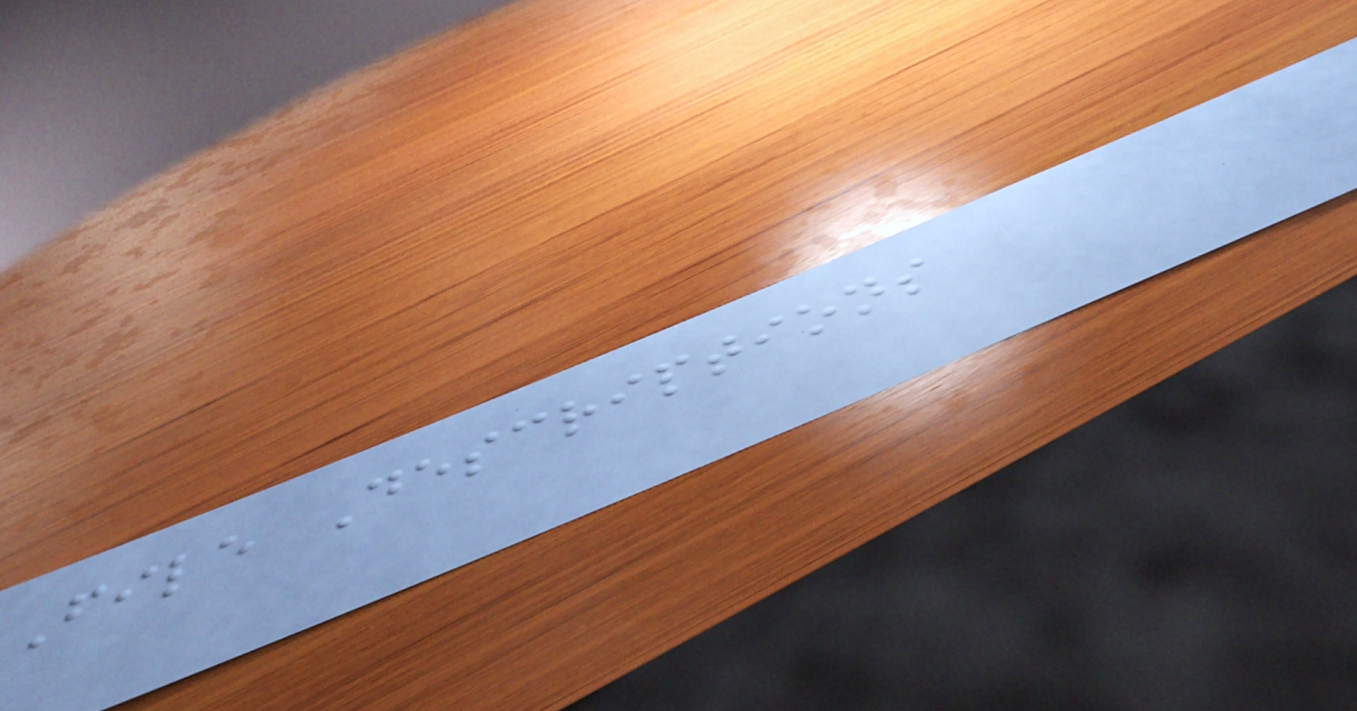File Descriptions
